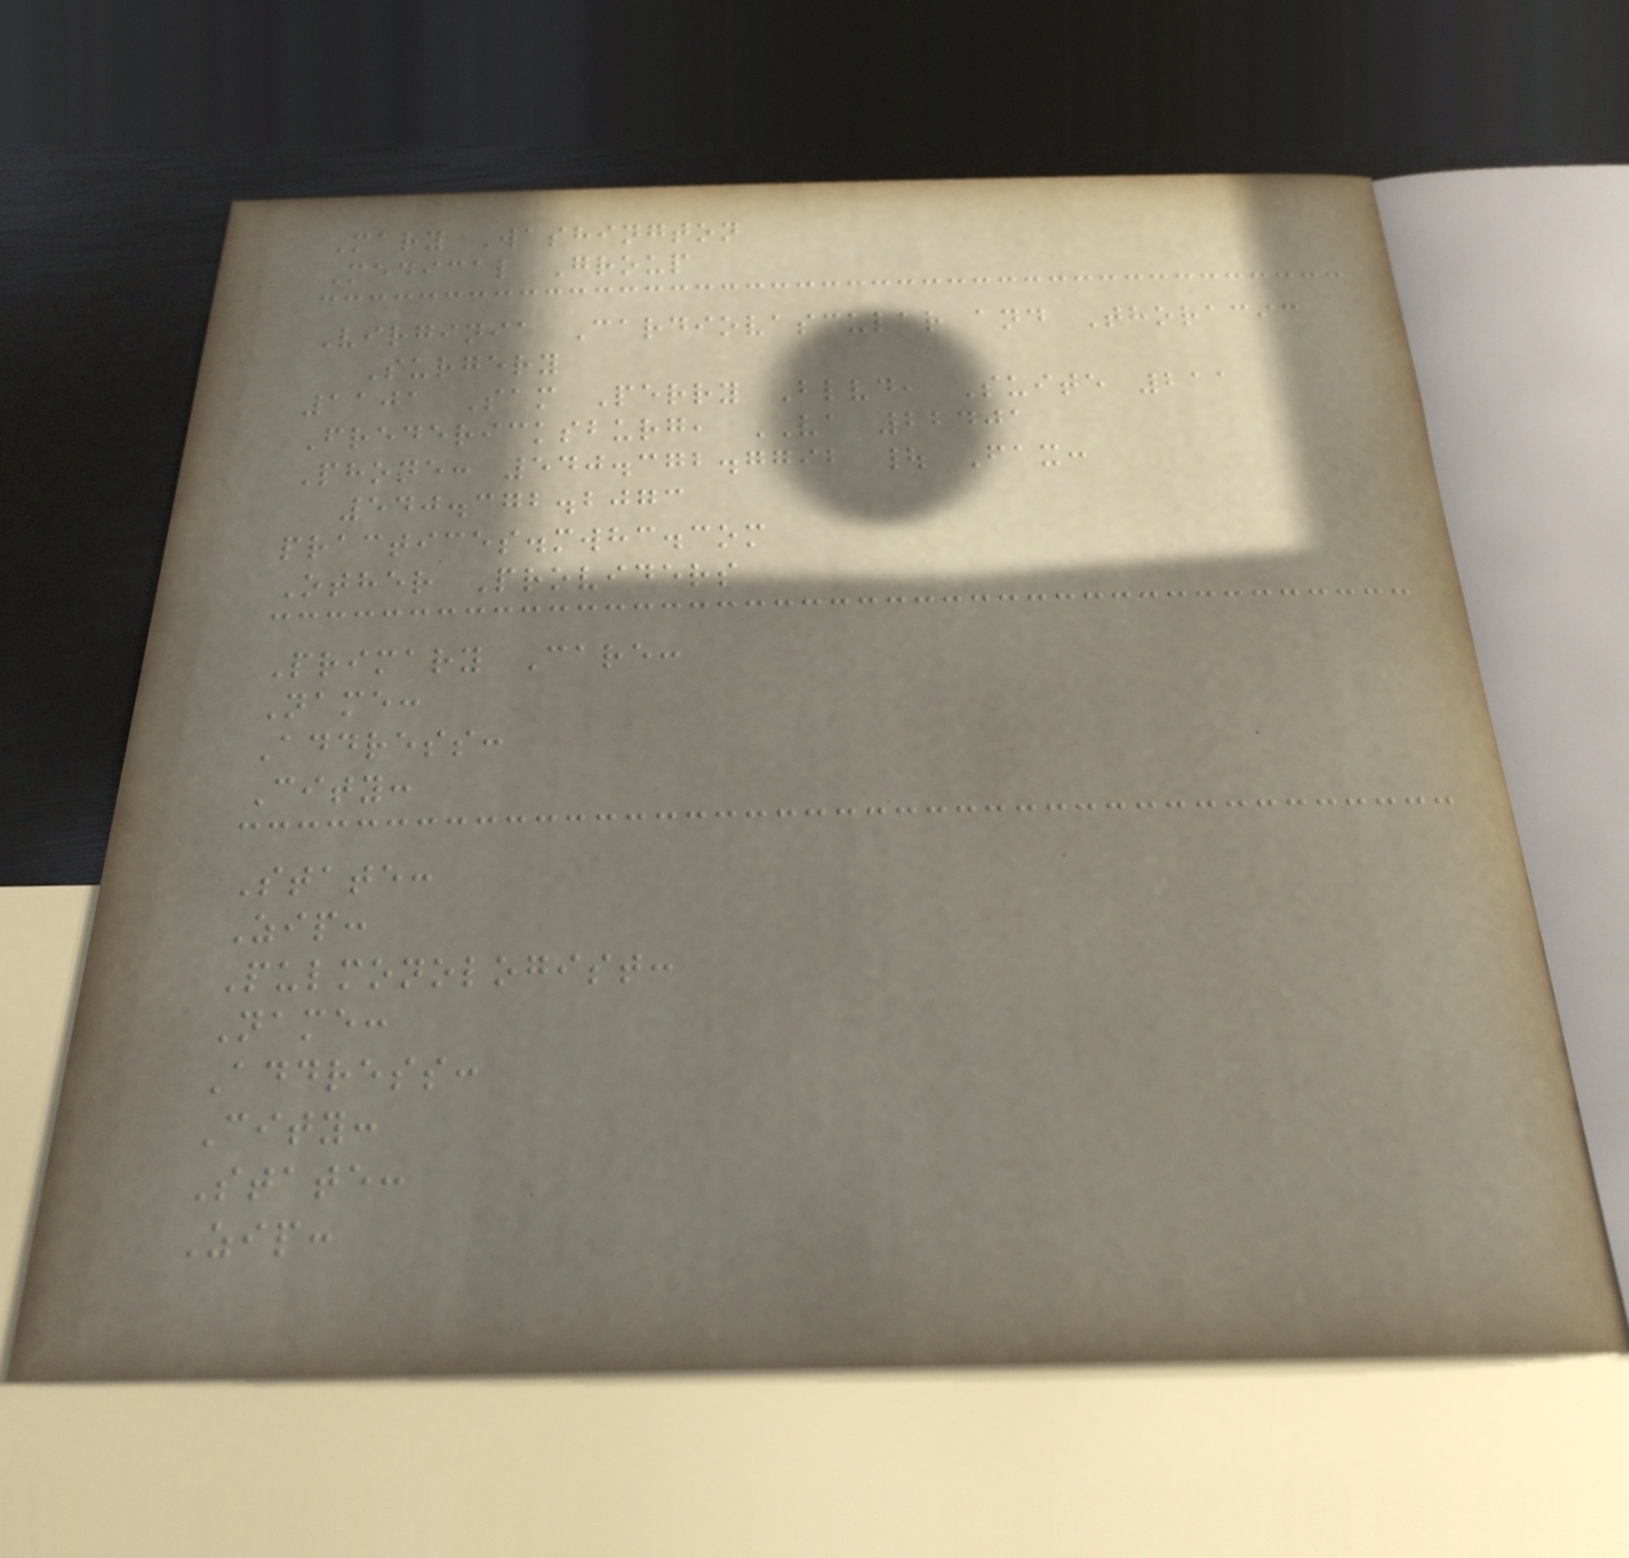Mary Washington
Medical Group
Virginia Cardiovascular and Thoracic
Surgery
1101 Sam Perry Blvd, Suite 211
Fredericksburg, VA 22401
Phone: 540.372.7792 | Fax:
540.372.2073
practices.mwhc.com
Other Providers
Primary Care:
Name:
Address:
City:
State:
Zip:
Pulmonologist:
Name:
Address:
City:
State:
Zip:
